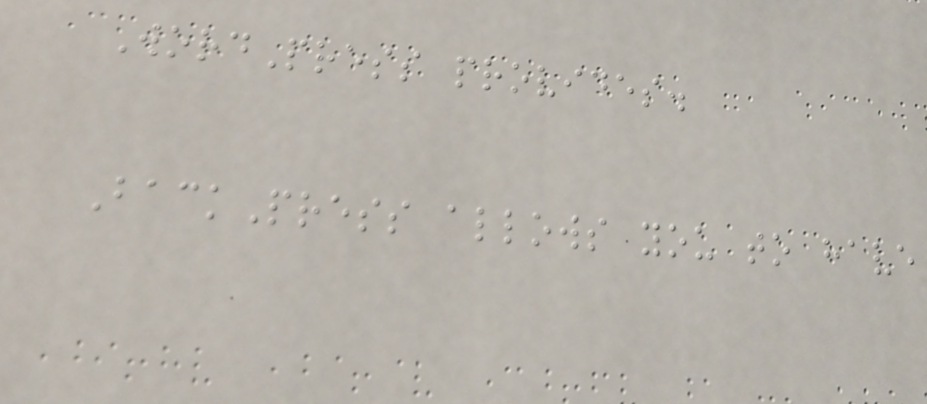WordPress provides.
BackPress allows you to have
